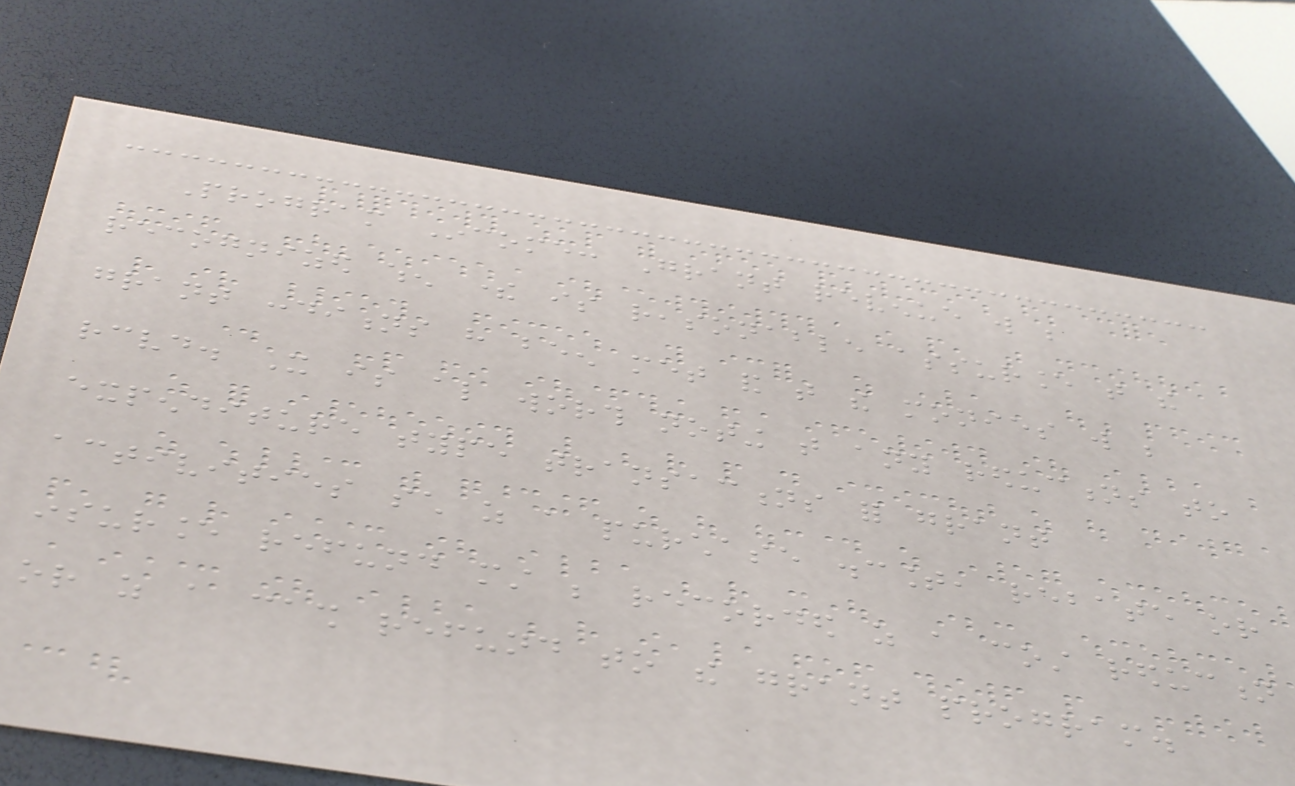Program Income: Grant revenue will be
recognized when there is reasonable assurance that the
grant conditions have been met and that the monies will be
received. It is also worth noting that any reductions to
expenditure type transactions for grant
activities such as a purchase discount, rebate or
insurance refund must be recorded as a cost reduction
or as a cash refund to the grant program.
